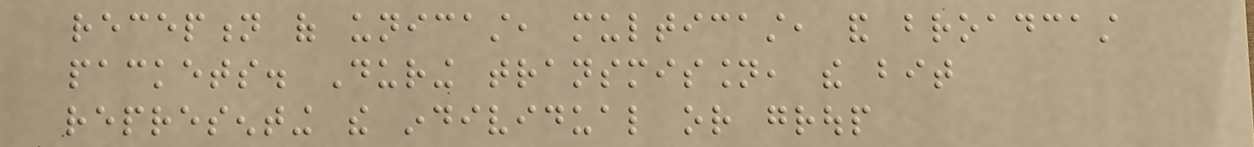reception of unicast, multicast, and broadcast
packets. During transmission, the bit
representing the individual or group
